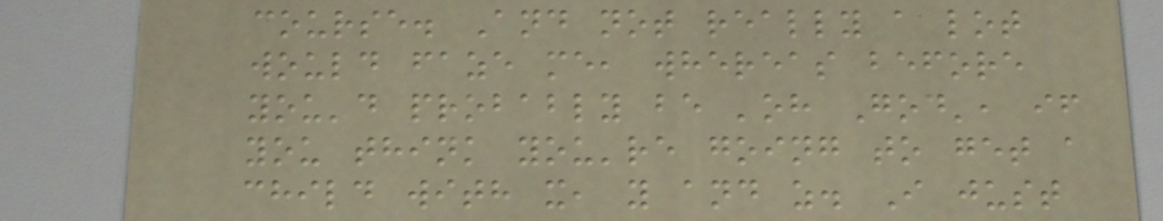course. And not really a lot
would faze me, whereas before
you'd probably be 'oh God', if
you think you're going to get a
child with x, y and z. I just
